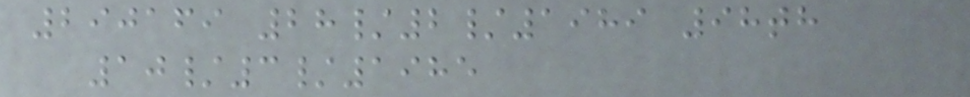290169 28/2/1989 98th
10/3/1985
